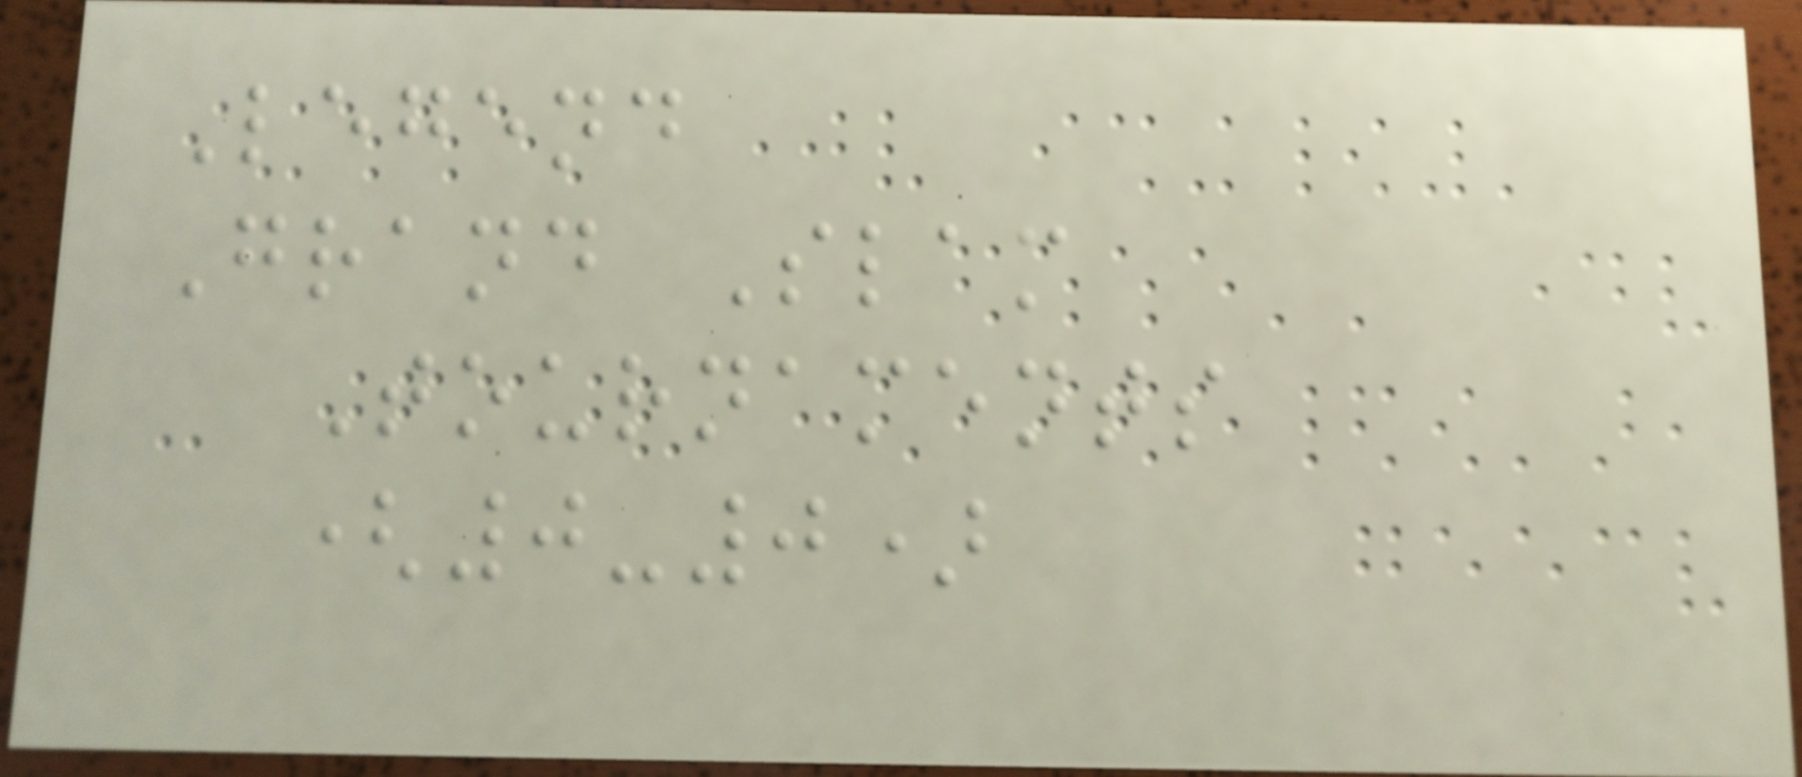Legend
Grand Slam
Tournaments
(0-0)
